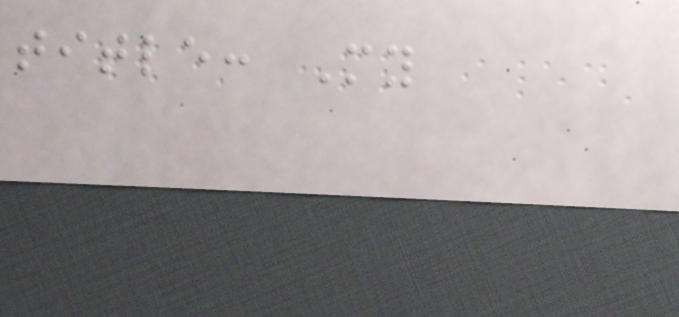title: My
